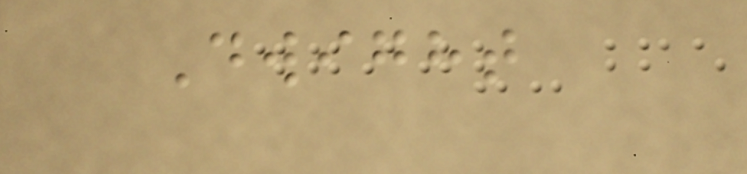Dwight
